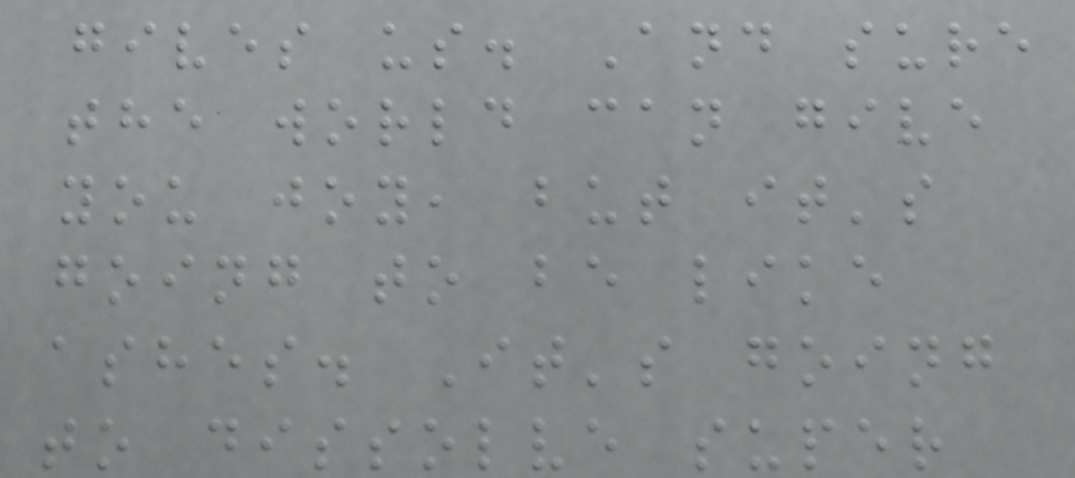gives us. And sure
the world can give
you joy, but it's
going to be like
ashes. It's going
to dissolve super
